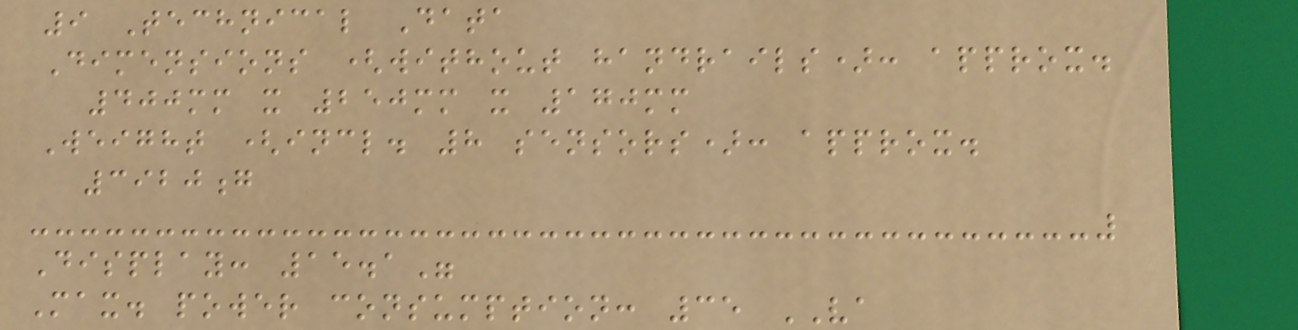9 Technical Data
Dimensions (without handrails): approx.
400mm x 250mm x 170mm
Weight (incl. 8 sensors): approx.
3920g
Display: 15.1"
Max. power consumption: 35 VA
